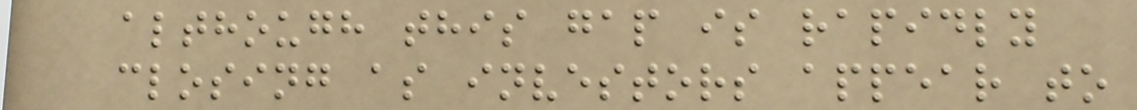although this gap is rapidly
closing as investors appear to
